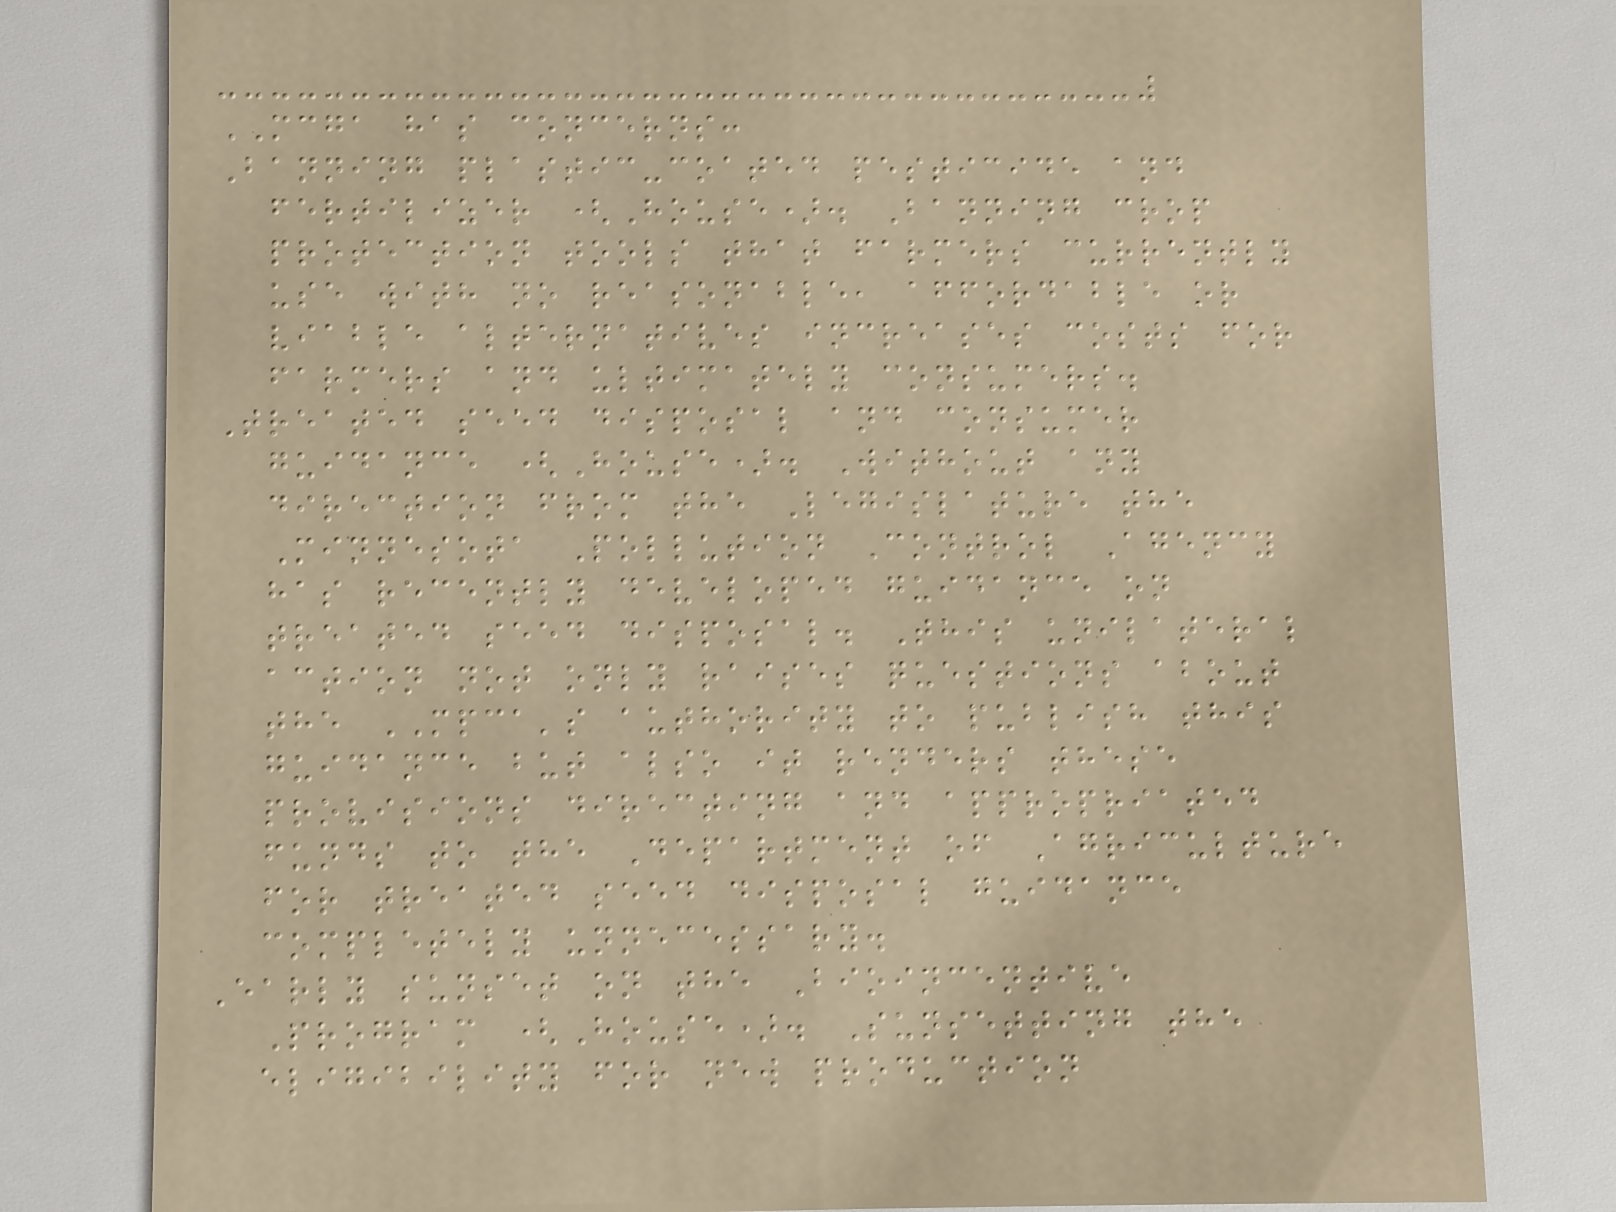MCGA has concerns:
Banning plastic-coated pesticide and
fertilizer (House). Banning crop
protection tools that farmers currently
use with no reasonable, affordable or
viable alternatives increases costs for
farmers and ultimately consumers.
Treated seed disposal and consumer
guidance (House). Without any
direction from the Legislature the
Minnesota Pollution Control Agency
has recently developed guidance on
treated seed disposal. This unilateral
action not only raises questions about
the MPCA's authority to publish this
guidance but also it renders these
provisions directing and appropriated
funds to the Department of Agriculture
for treated seed disposal guidance
completely unnecessary.
Early sunset on the Bioincentive
Program (House). Sunsetting the
eligibility for new production
